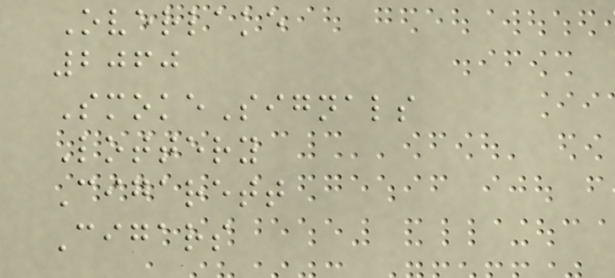Overlake
2060
SmokeSignals
Lottery
Cigarett
Cigars
